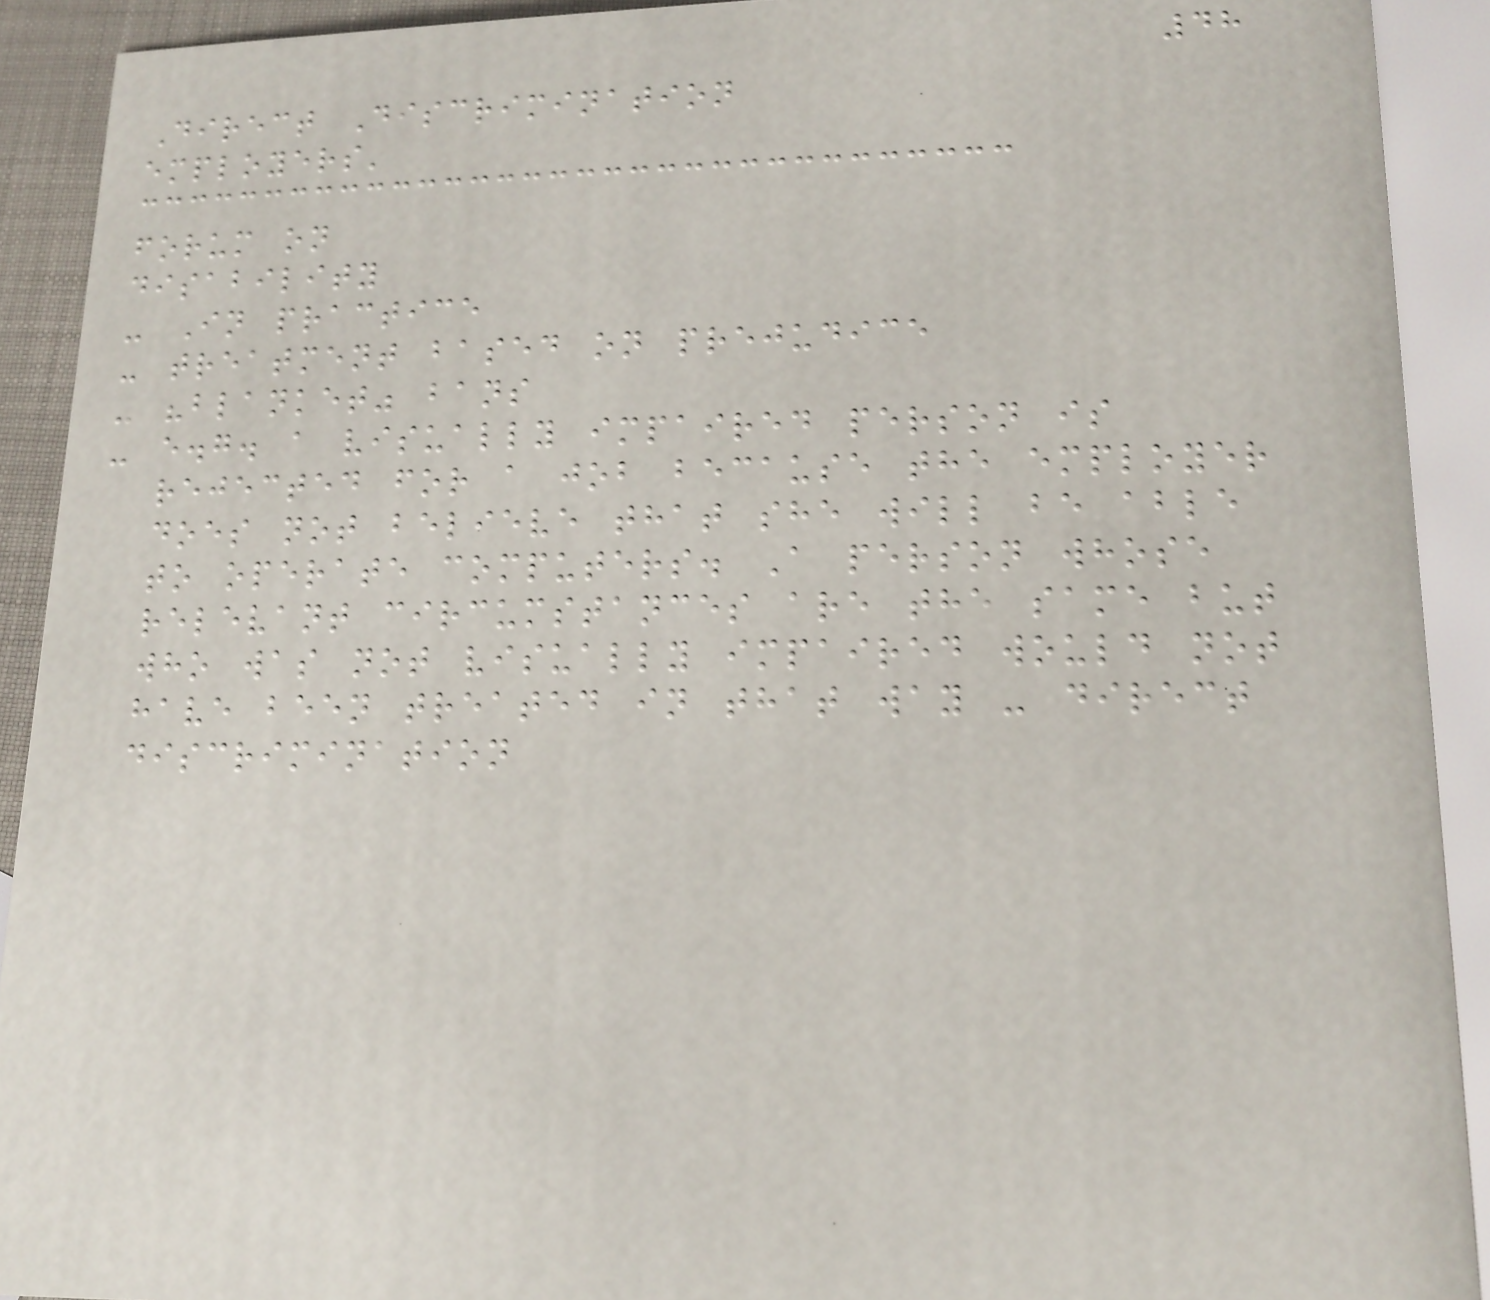48
Direct Discrimination
employers'
forum on
disability
- In practice
- treatment based on prejudice
- "blanket" bans
- e.g. a visually impaired person is
rejected for a job because the employer
does not believe that she will be able
to operate computers. A person whose
relevant circumstances are the same but
who was not visually impaired would not
have been treated in that way - direct
discrimination
